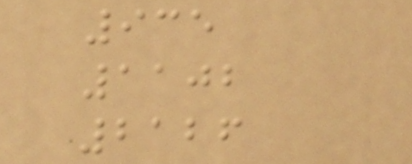935
1102
2126
